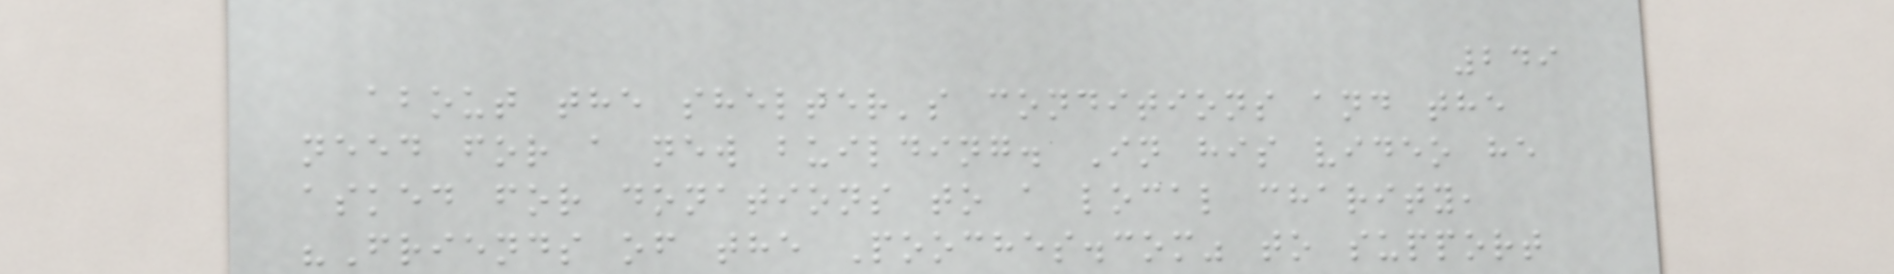249
about the shelter's conditions and the
need for a new building. In his video he
asked for donations to a local charity,
"Friends of the Pooches.com" to support
